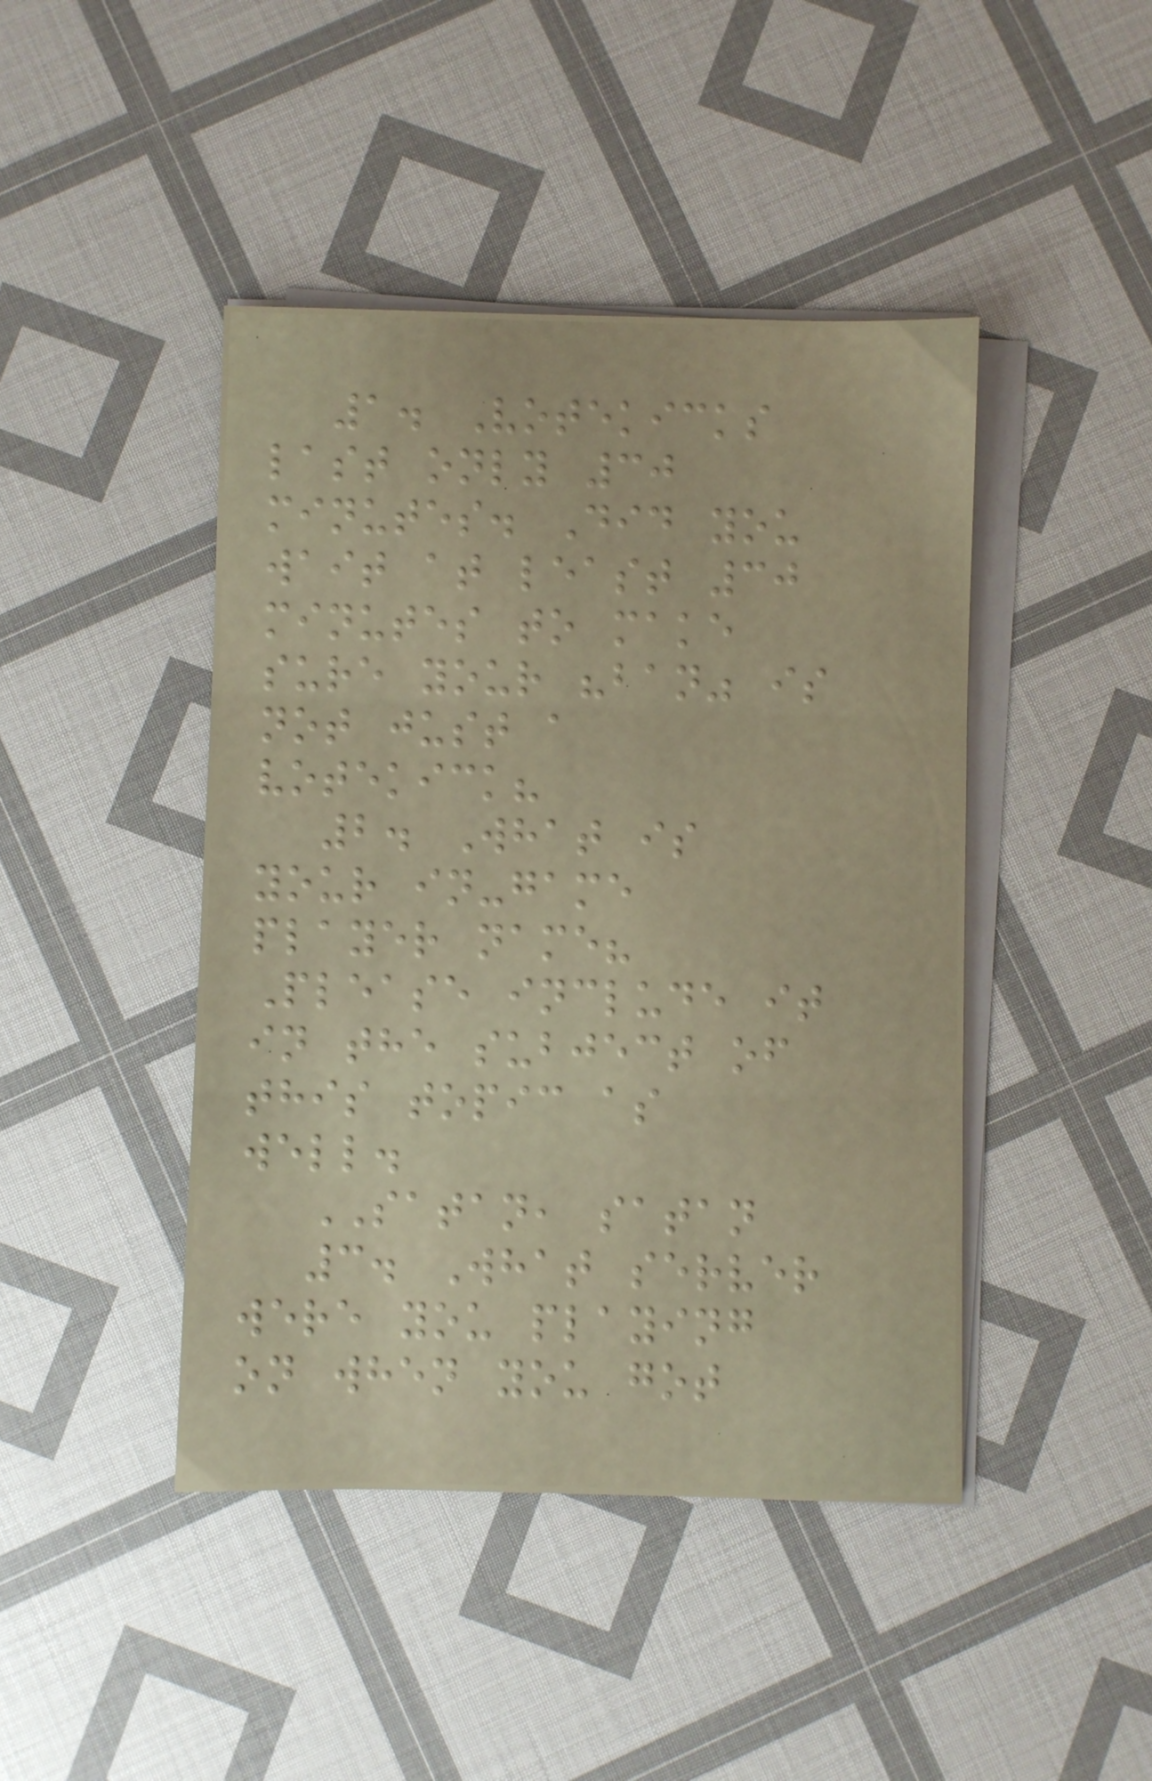1. Votekicks
last only 30
minutes. Did you
wait at least 30
minutes to make
sure your "ban" is
not just a
votekick?
2. What is
your in-game
player name?
Please include it
in the subject of
this topic as
well.
SATAN, satan
3. What server
were you playing
on when you got
